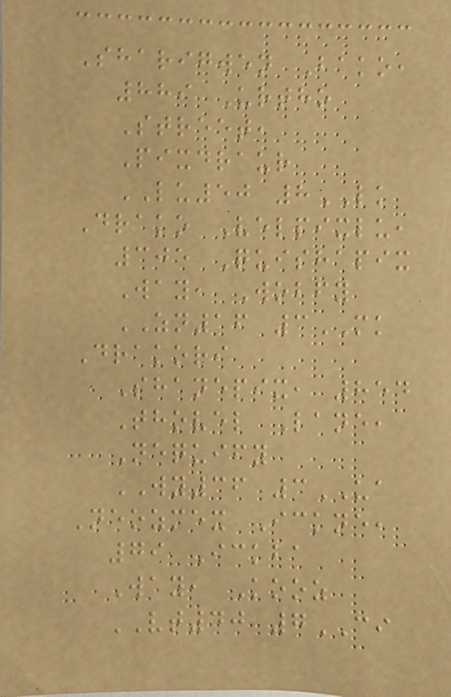Sharigwen Bako,
889 Urtho
Street,
Pixdraur
LU50 8LK
Drako Velpixlu,
305 Quishapix
Way, Wobfy
ZN16 3MK
Drakori
Shanepix, 854
Thovel Lane,
Nequify
WY36 3UA
Neozmex Ickne,
79 Ickba
Way, Kooz
VT40 7CI
